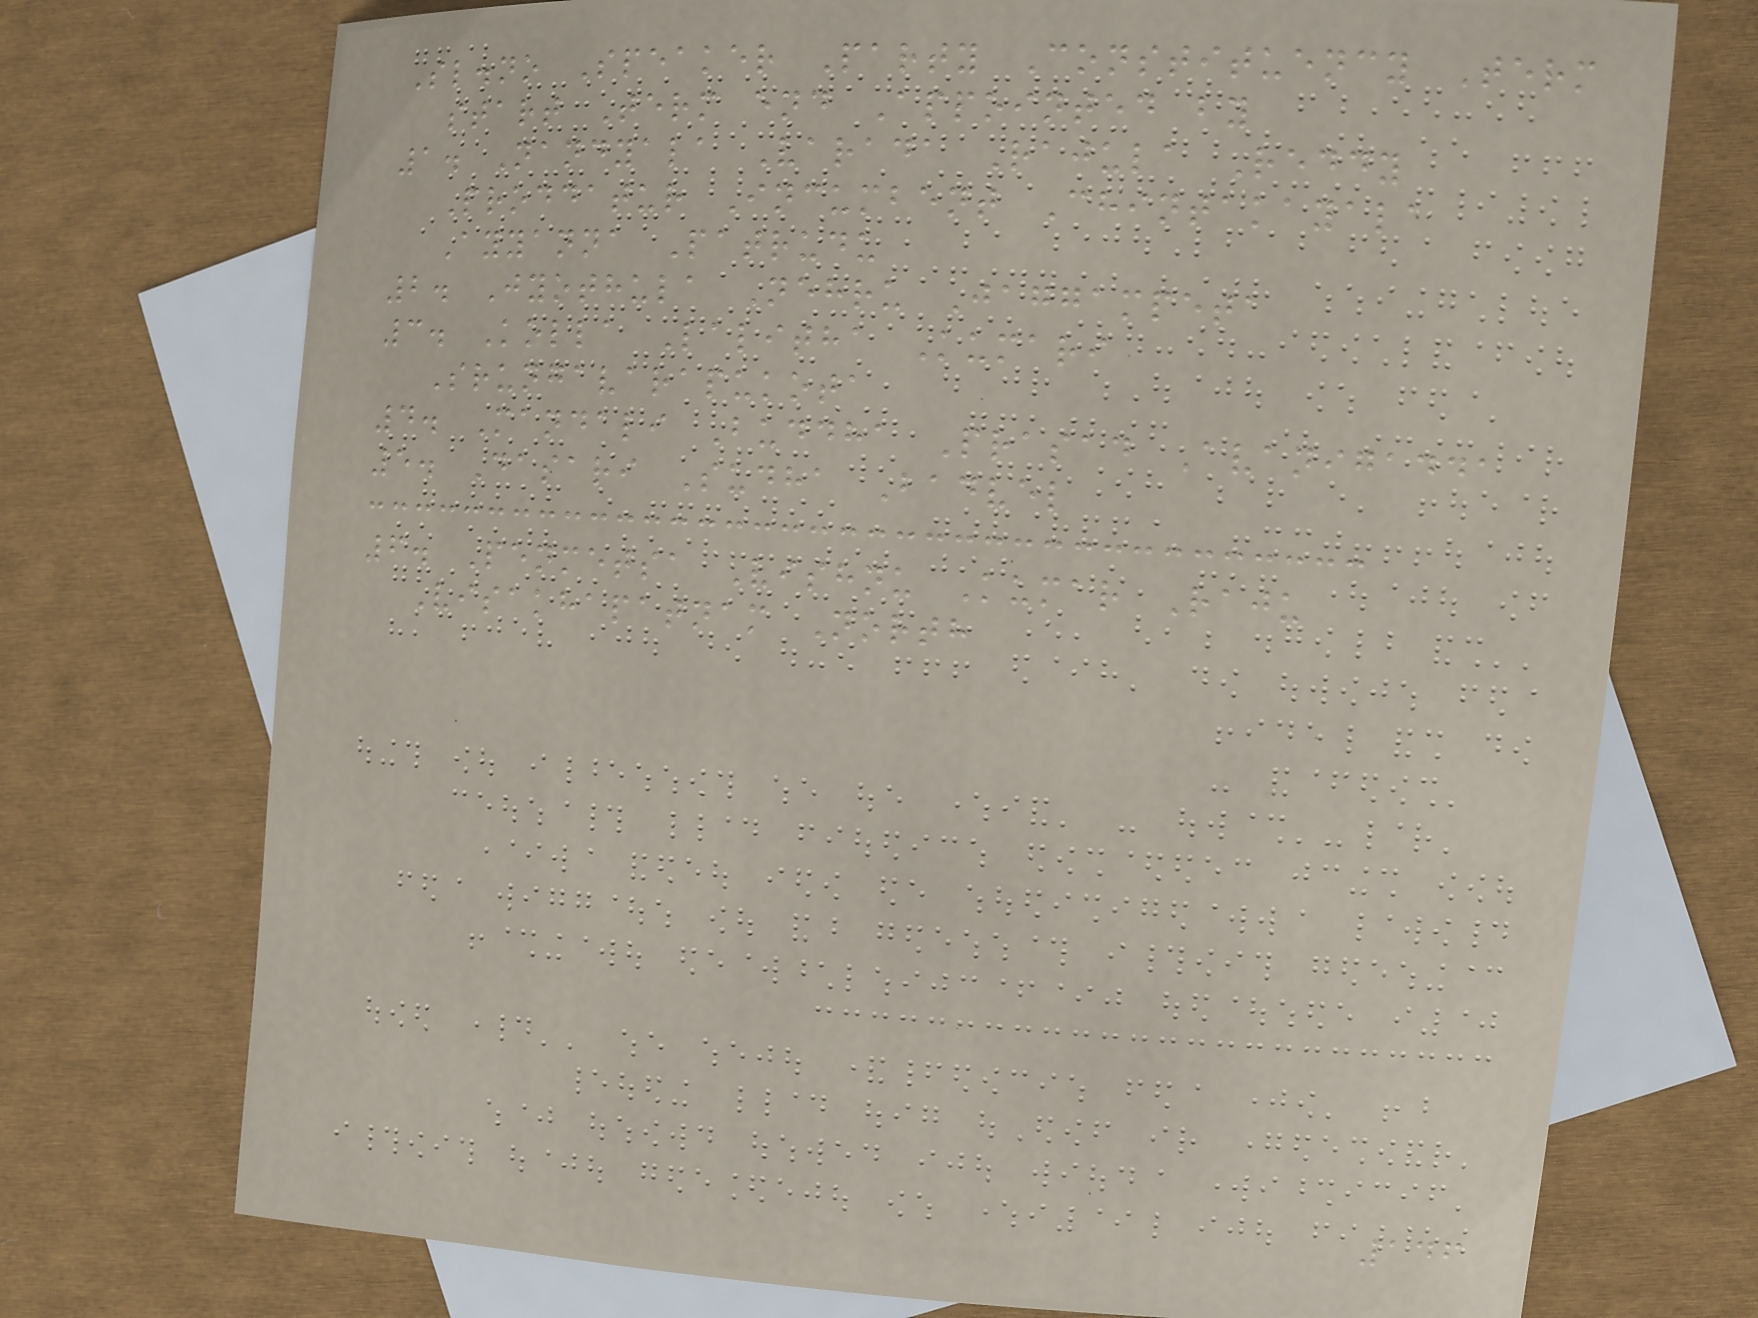Sl.no Speaker Party Constituency Term
start Term end Appointed by
1. Nandyala Varada Rajula Reddy
Proddatur Incumbent Chintakayala
Ayyanna Patrudu
2. Jyothula Nehru Jaggampeta
3. Kolla Lalitha Kumari
Srungavarapukota
4. Mandali Buddha Prasad Avanigadda
5. Dasari Sudha Badvel
6. Penmetsa Vishnu Kumar Raju
Visakhapatnam North
146
